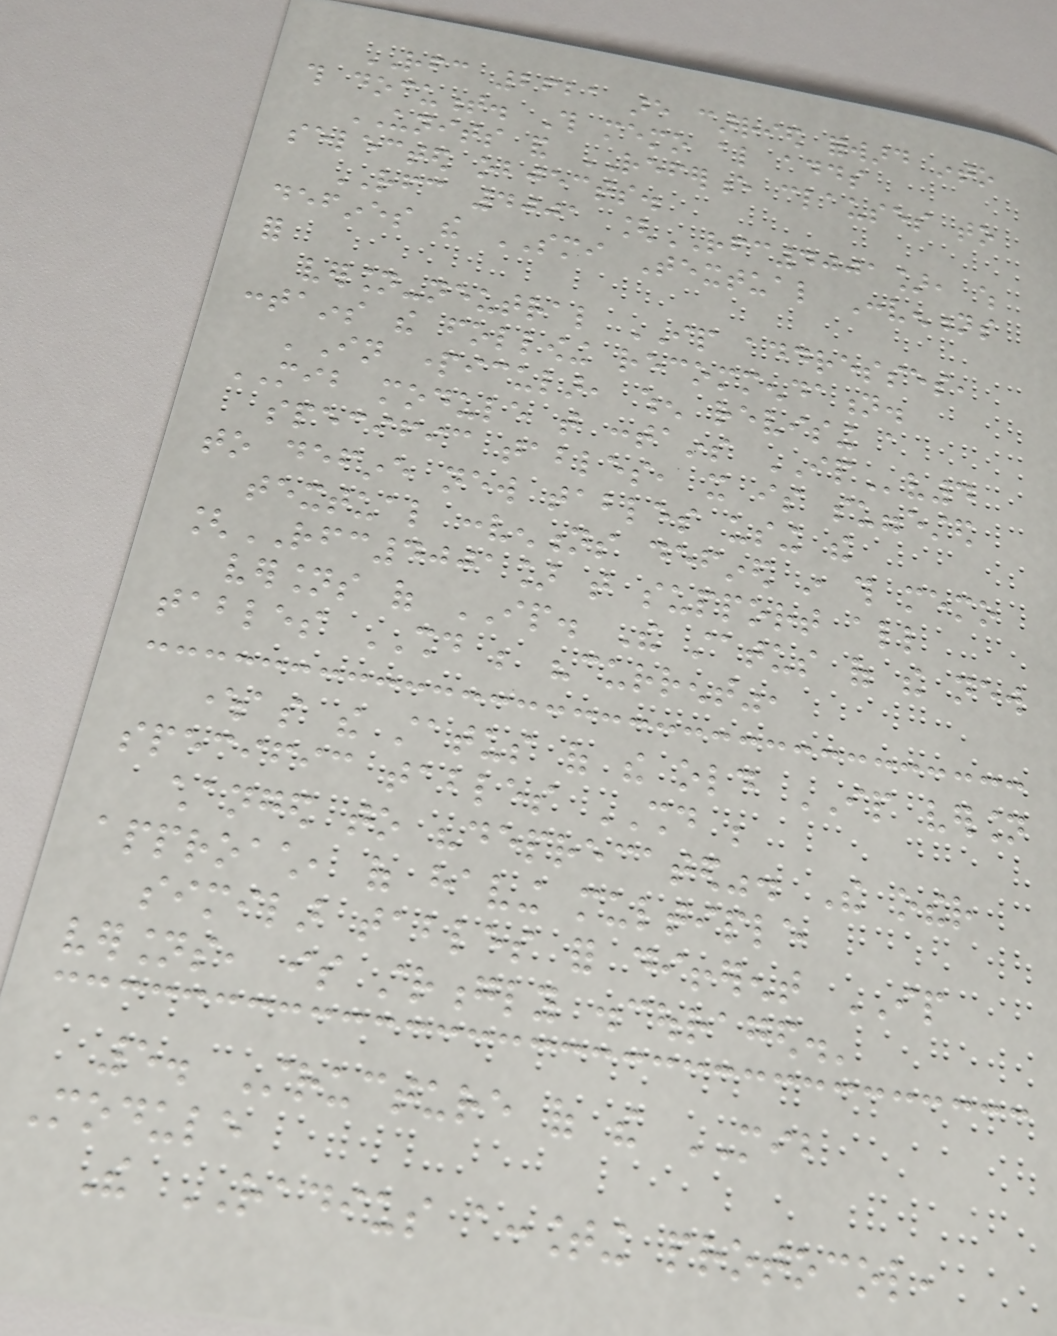RFC 2621 are carried forward into
this document. This memo also adds
UNITS and REFERENCE clauses to
selected objects.
RFC 4001 [RFC4001], which
defines the SMI Textual Conventions
for
version-neutral IP addresses,
contains the following recommendation.
'In particular, when revising a
MIB module that contains IPv4
specific tables, it is suggested
to define new tables using the
textual conventions defined in this memo
[RFC4001] that support all
versions of IP. The status of the new
tables SHOULD be "current",
whereas the status of the old IP version
specific tables SHOULD be
changed to "deprecated". The other
approach, of having multiple
similar tables for different IP
versions, is strongly discouraged.'
5. Structure of the MIB
Module
The RADIUS accounting protocol,
